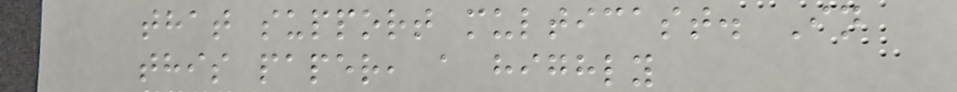that support multicast. In
this paper, a highly
